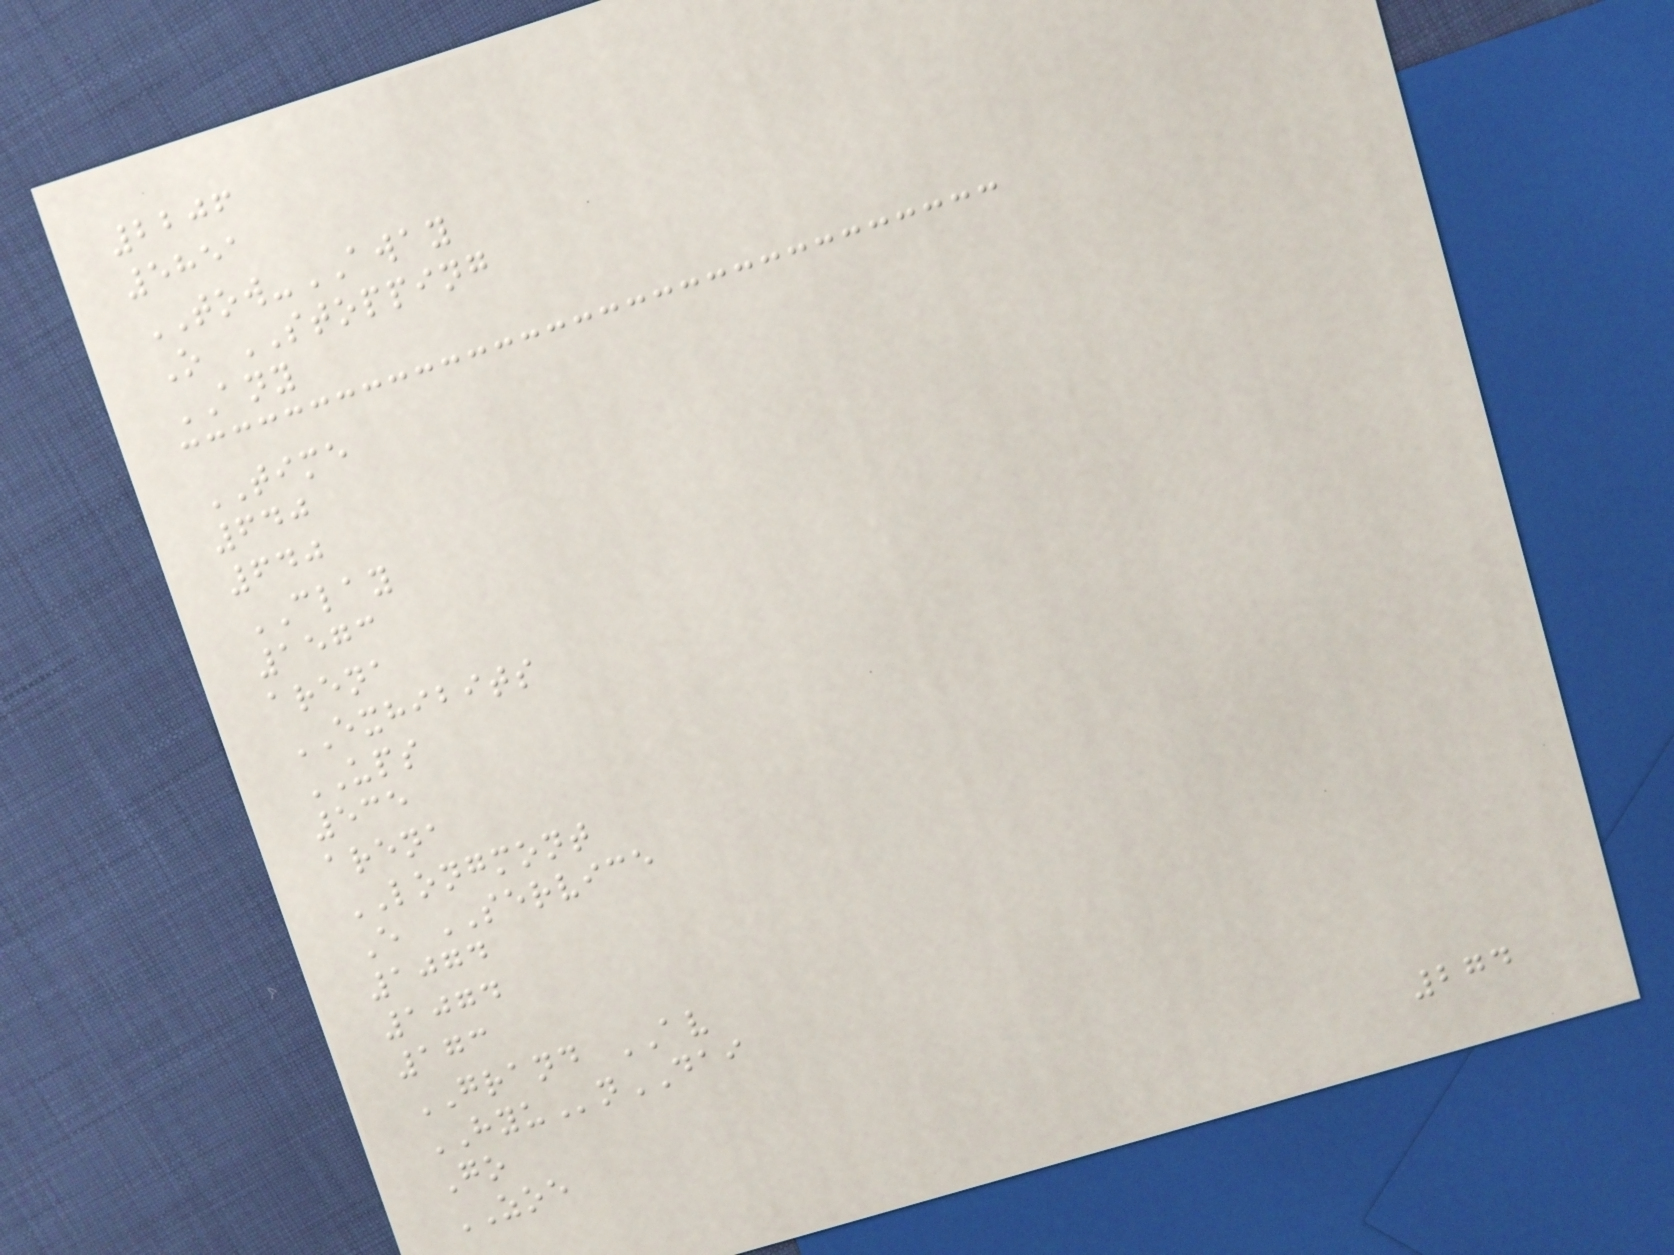2206
5851
TOW-AWAY
O STOPPING
ANY
TIME
640
640
CLAY
1573
arena
EXHIBITS
UPS
535
arena
LONGMONT
E SERVICE
1074
1074
173
GRAND AV
HYUnDAI
Go
ZOE
274
